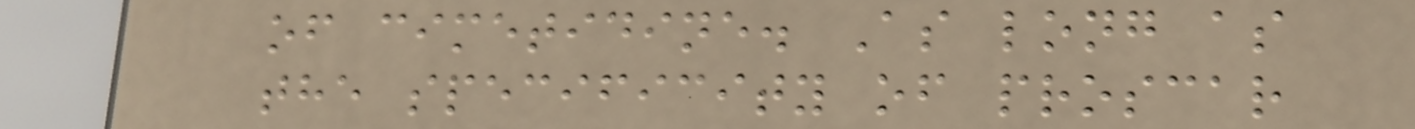of cimetidine. As long as
the specificity of proscar
